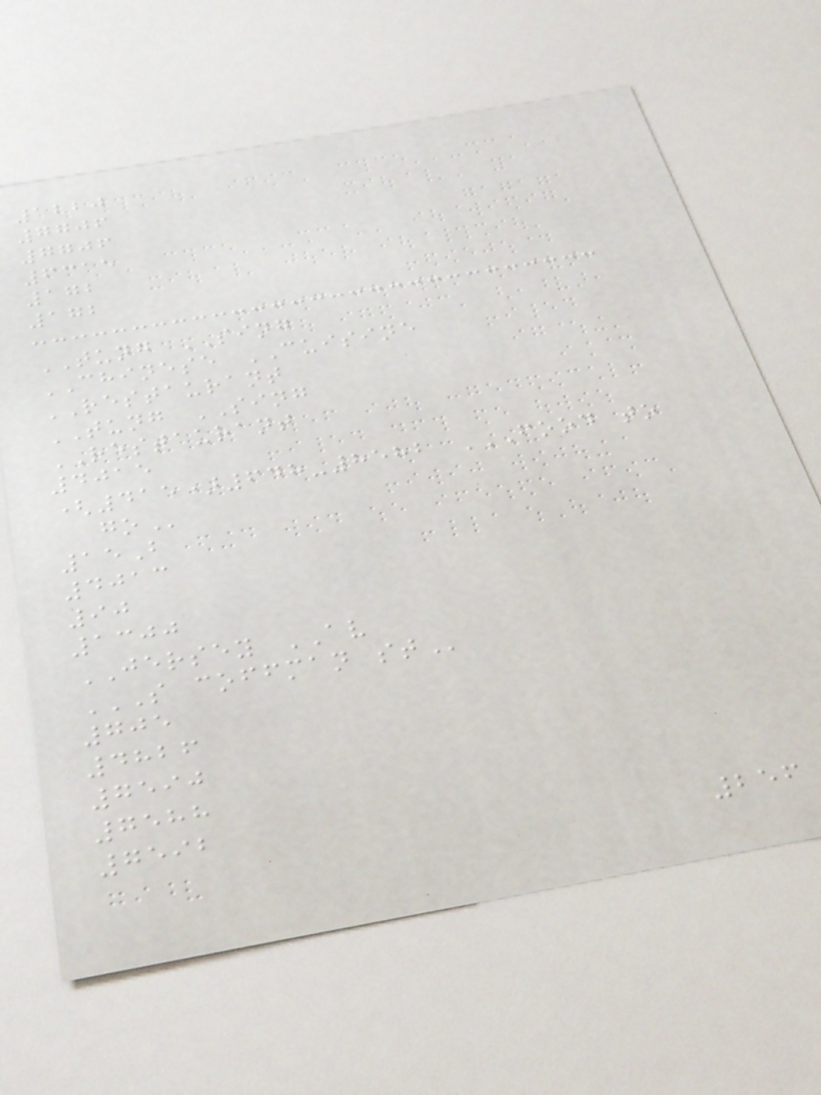1220
7706
7706
6315
172
172
TUNG SING
CHINESE CUISINE
RESTAURANT
TUNG SING
RESTAURANT
4015
(415)648-8582 FOOD TO
GO
15B
4013
90
1300
JERSEY AV
S COFFMAN ST
705
4826
7590
7588
7592
256
